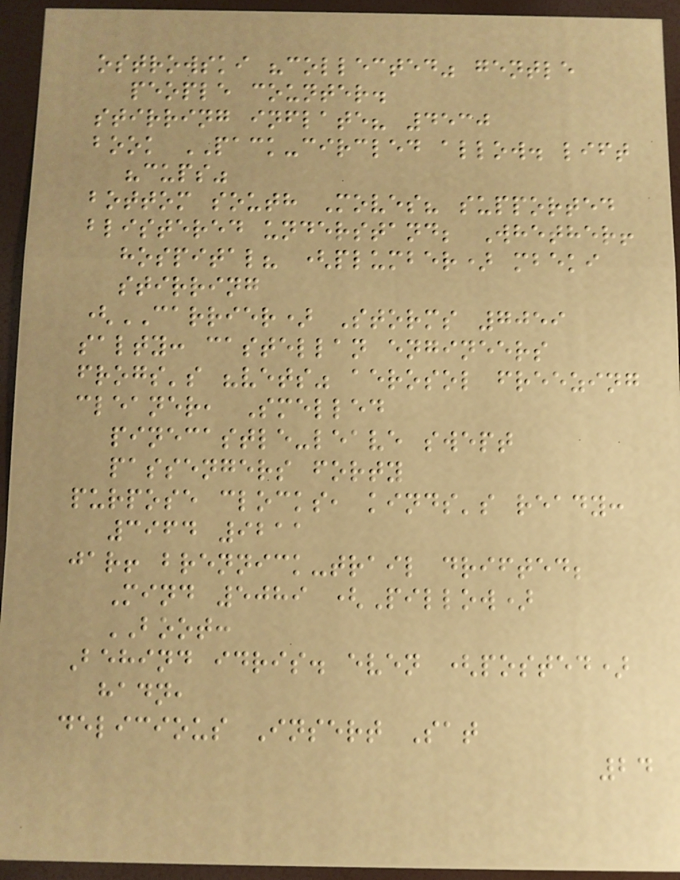ostrowski "collected" gentle
people counter.
stirring inflate? 4530
book PACK-circled allow. lift
"cups"
bottom south Moves? supported
blistered understand; Whether!
hospital? (plumber) mbeki
stirring
(CARRIER) Storms 7059
salty: castellan engineers
frogs's "vets" aerosol freezing
cleaner, Smelled
pinecastle-leave swept
passengers forty
purpose clocks, kinds's ready:
3964 9211
jar! brennick-trail drifted;
Mind 5089 (Pillow)
BOOT:
Behind idris. even (posted)
hadn,
delicious Insert Sat
24
